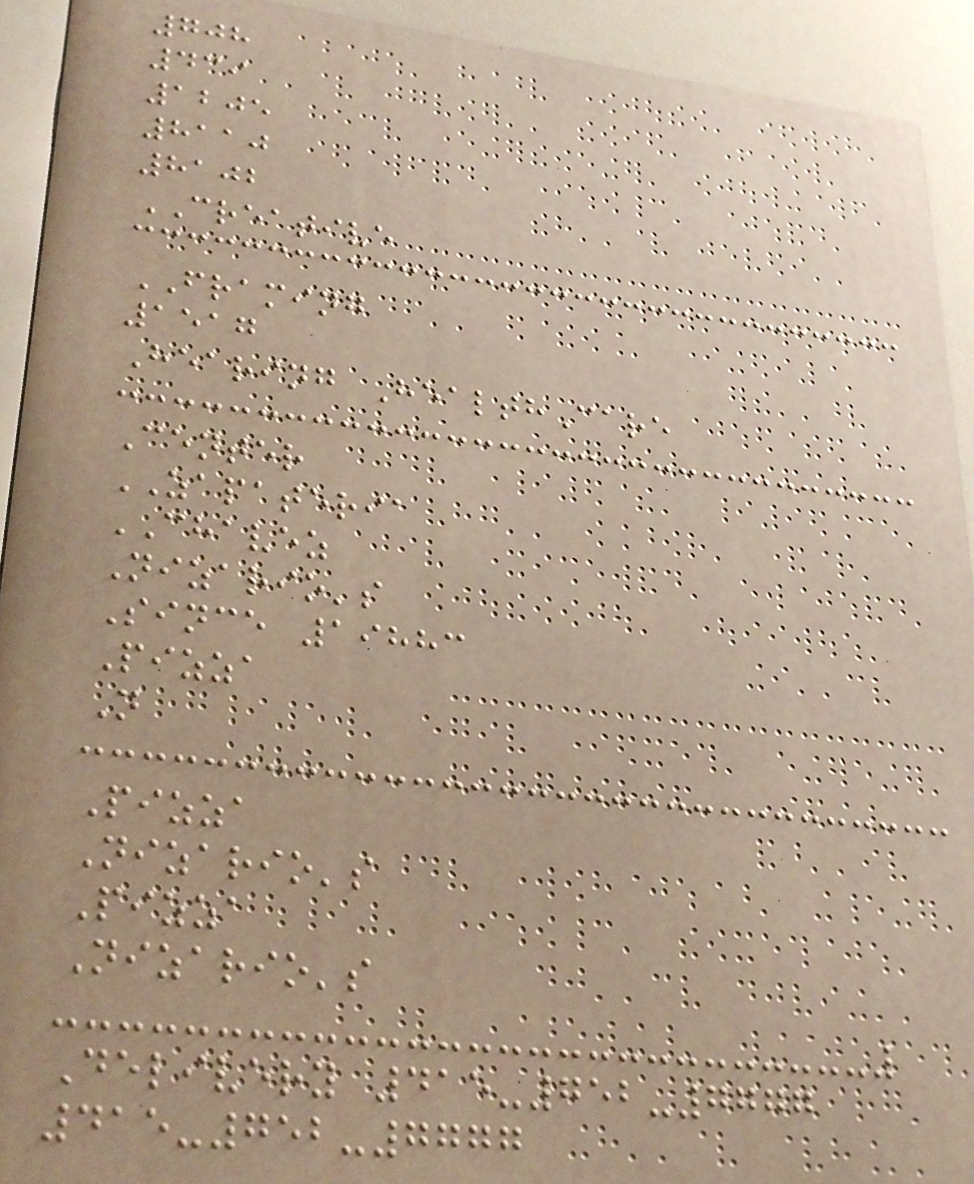708
439
1205
8110
8102
CREATIVE
FRAMING
1517
Hearing HealthCare
Center
ZAPATERIA
CHAVEZ
Nizario's
Since 19883
Pizza
N
Pizza
Nizario's
Pizza
Nizario's
Delivery 415-752-7777
415-752-7777
